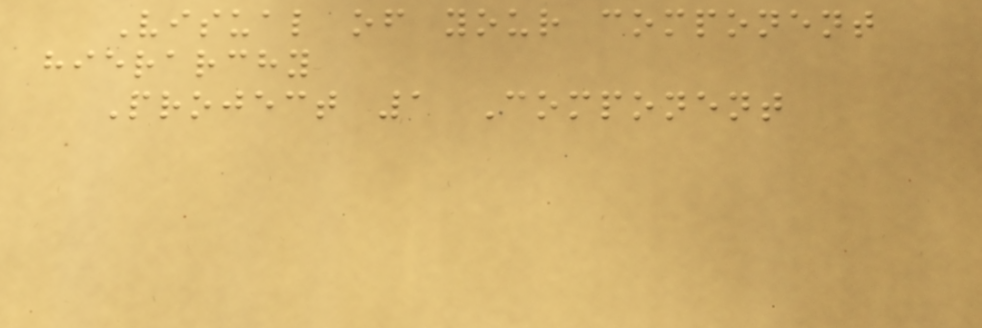Visual of your component
hierarchy
Project 1 Component
